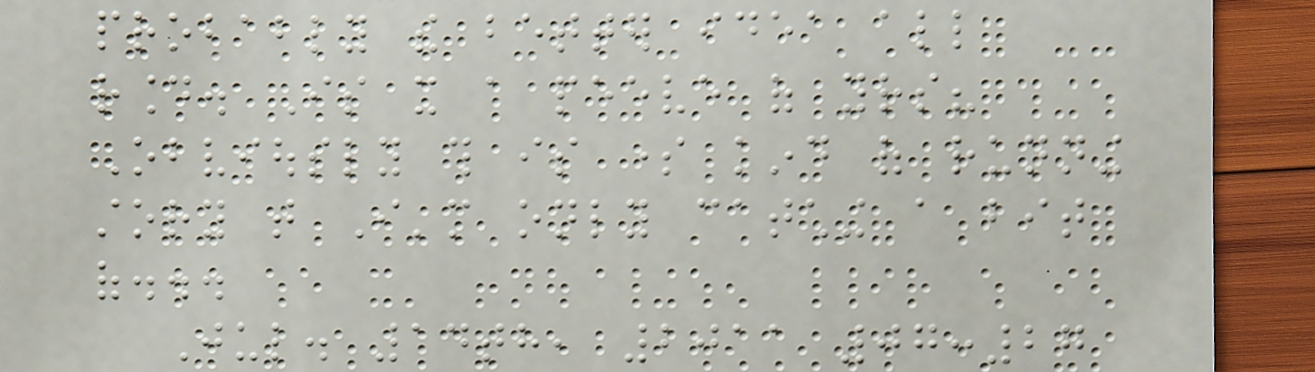probably the better idea all
round. Is it a peeve of yours?
Obviously this is some kind of running
story that I'm only catching a bit
of...
Jul. 14th, 2011 07:27
